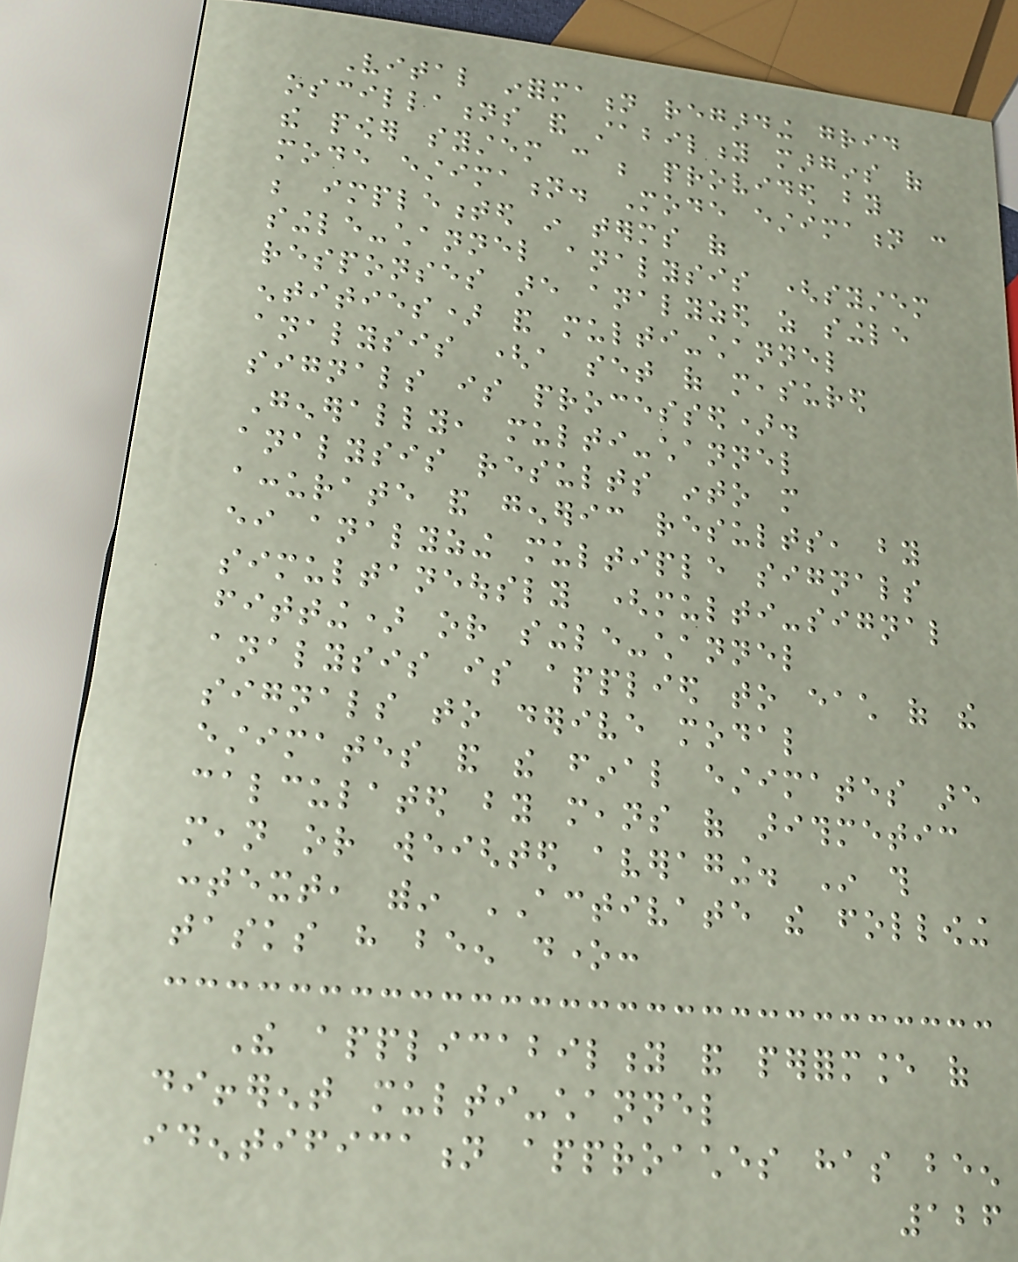Vital information regarding grid
oscillations and stability margins of
the power system can be provided by
mode estimation. Mode estimation can
be implemented in terms of
single-channel analysis (system
responses are analyzed as single
entities) and multi-channel
analysis (a set of measured
signals is processed).
Generally, multi-channel
analysis results into more
accurate and generic results, by
either analyzing multiple signals
simultaneously (multi-signal
fitting) or single-channel
analysis is applied to each of the
signals to derive modal
estimates and the final estimates are
calculated by means of arithmetic
mean or weighted averaging. In this
context, within ACTIVATE the following
tasks have been done:
The applicability and performance of
different multi-channel
identification approaches has been
126
